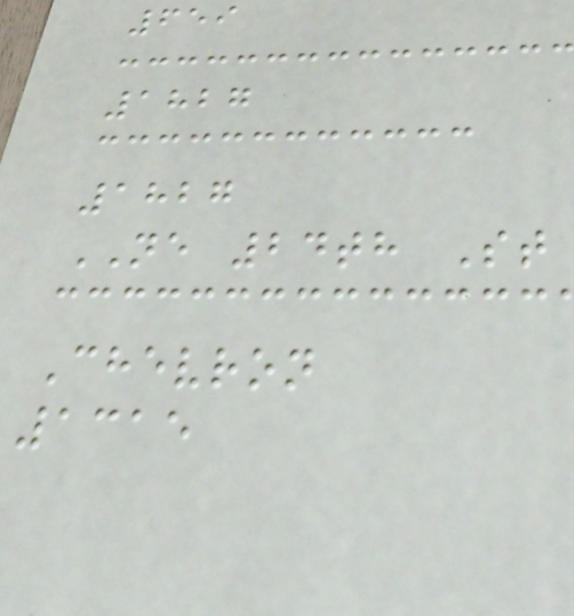659
1827
1827
NE 24th St
Chevron
1315
